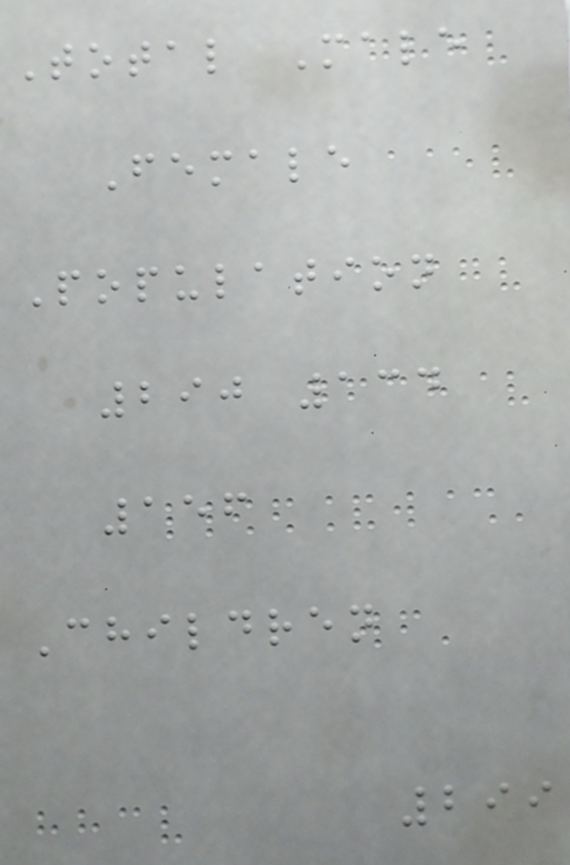Total Male
Female
Population
290 134
156
Children
299
